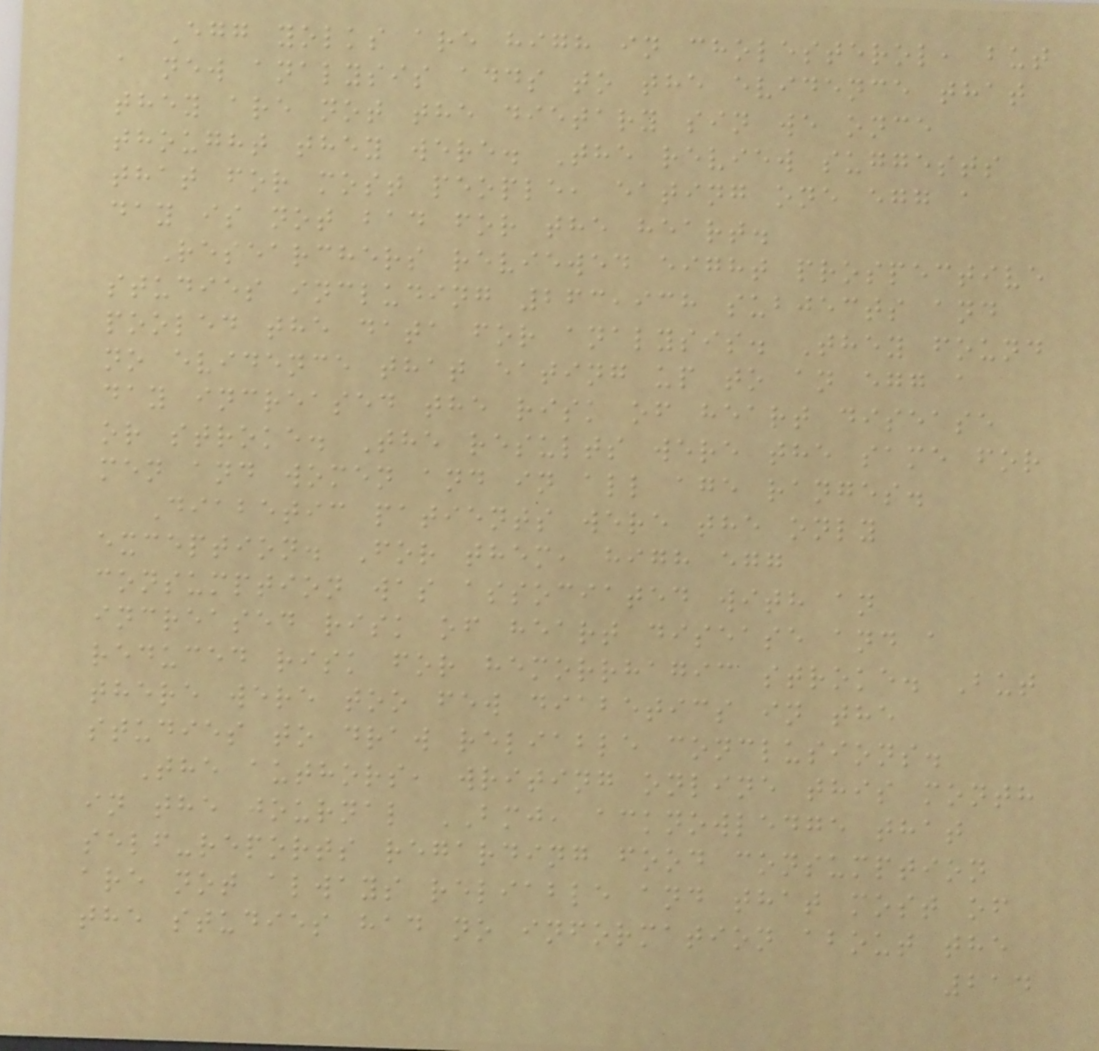Egg yolks are high in cholesterol, but
a new analysis adds to the evidence that
they are not the dietary sin we once
thought they were. The review suggests
that for most people, eating one egg a
day is not bad for the heart.
Researchers reviewed eight prospective
studies including 263,938 subjects and
pooled the data for analysis. They found
no evidence that eating up to an egg a
day increased the risk of heart disease
or stroke. The results were the same for
men and women and in all age ranges.
Diabetic patients were the only
exception. For them, high egg
consumption was associated with an
increased risk of heart disease and a
reduced risk for hemorrhagic stroke. But
there were too few diabetics in the
studies to draw reliable conclusions.
The authors, writing online this month
in the journal BMJ, acknowledge that
self-reports regarding food consumption
are not always reliable and that most of
the studies had no information about the
214
